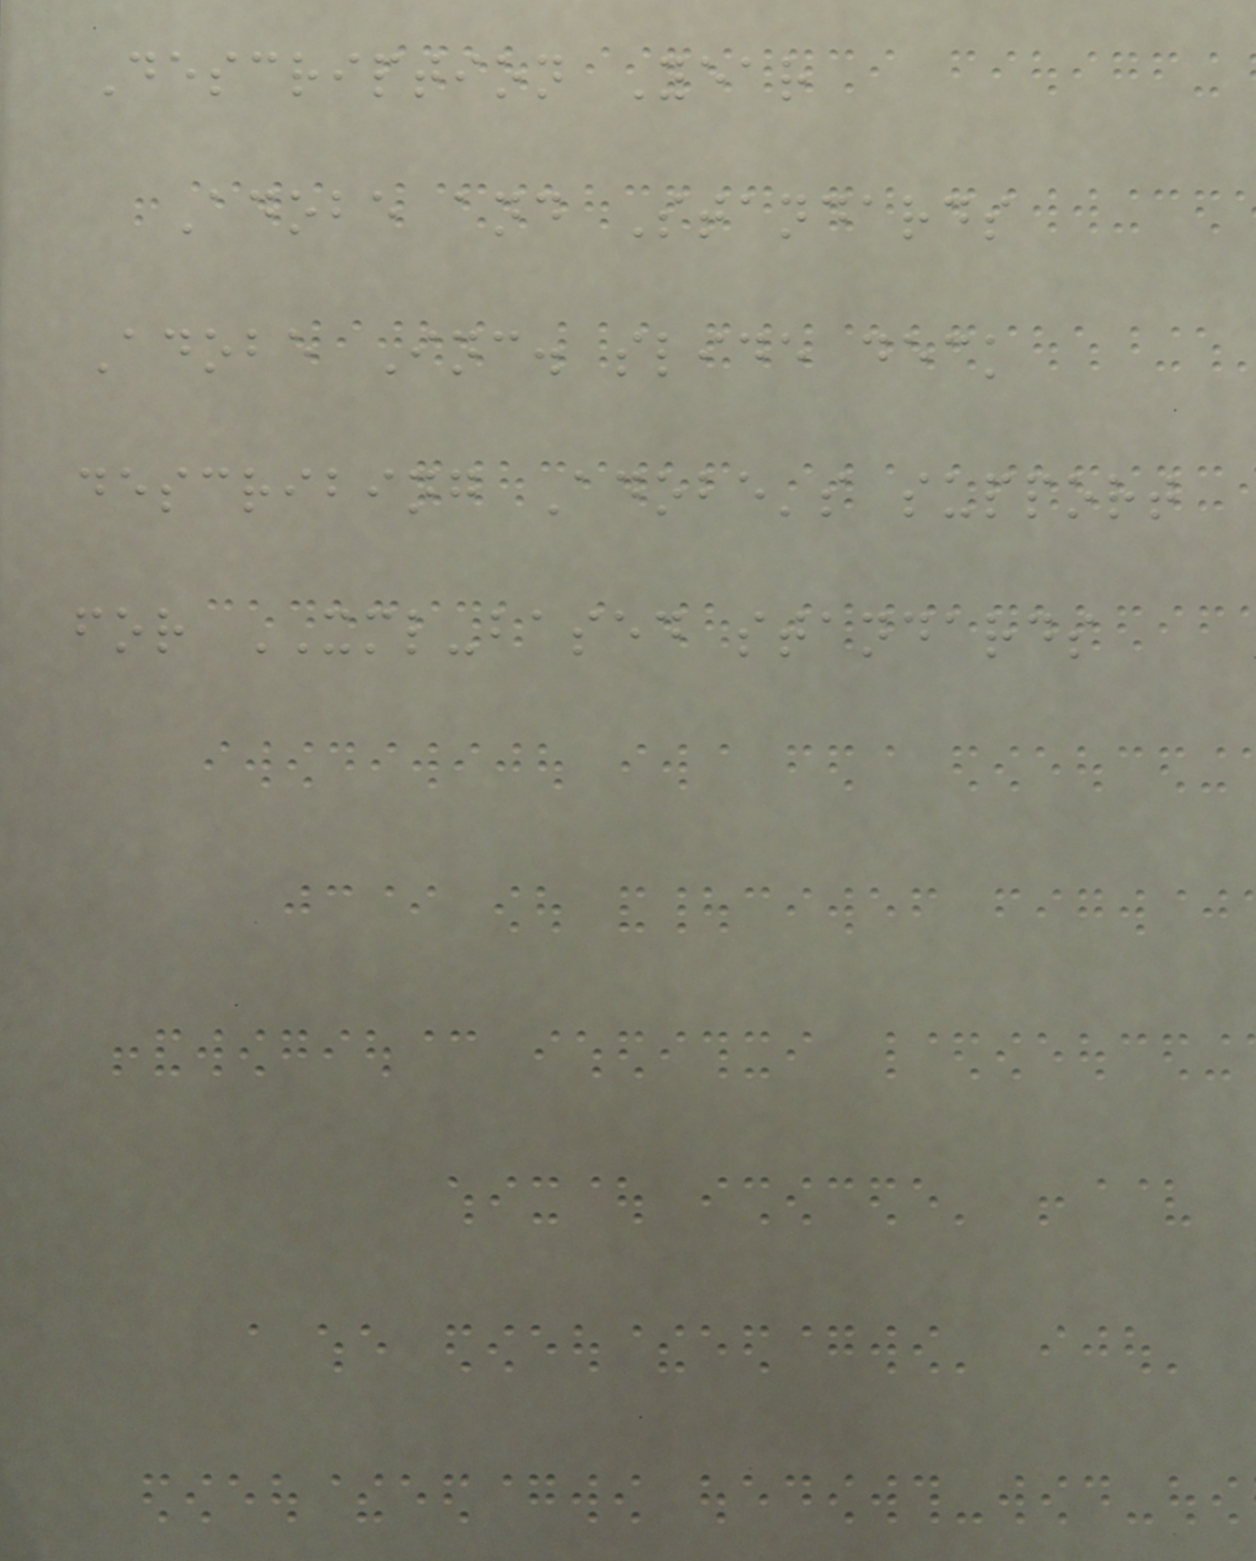Description Year
Adobe and Standards
Adobe Inc. slide deck
describing Adobe's support
for XML-based standards
